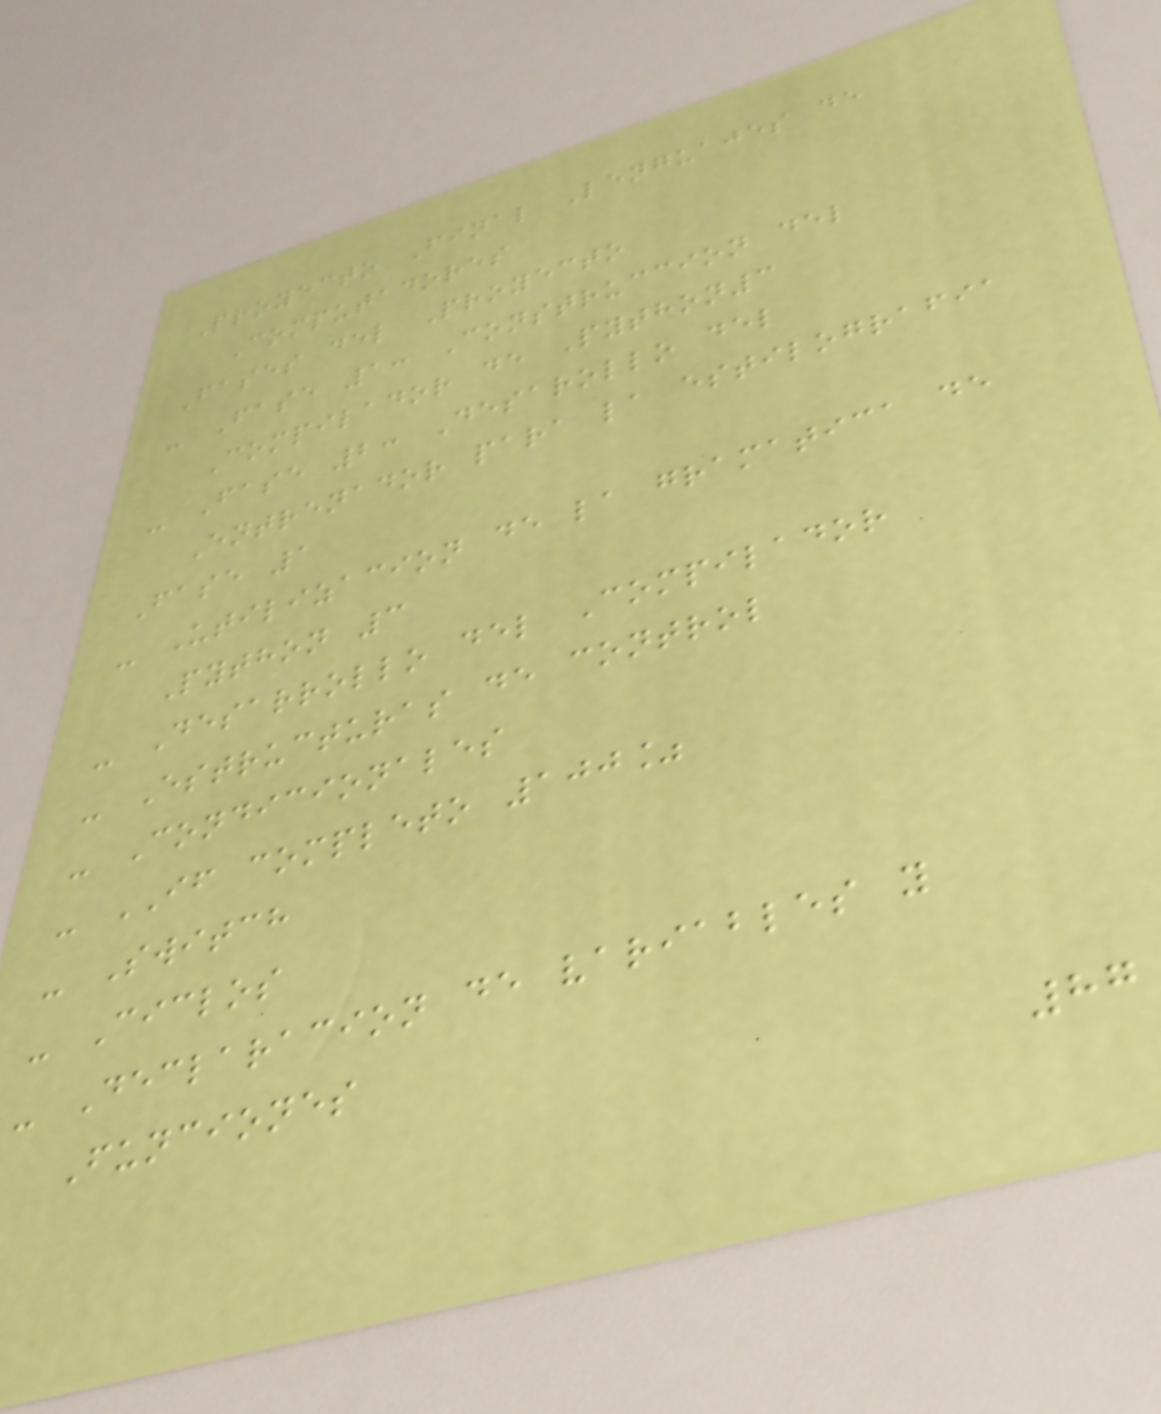Proyecto Final Lenguajes de
Computadores
Fases del Proyecto
- Fase 1: Construccion del
Compilador de Python3
- Fase 2: Desarollo del
Entrenador para la estilografia
Fase 1
- Utilizacion de la gramatica de
Python 3
- Desarrollo del Compilador
- Estructuras de control
- Condicionales
- IF completo 100%
- Switch
- Ciclos
- Declaracion de variables y
Funciones
87
